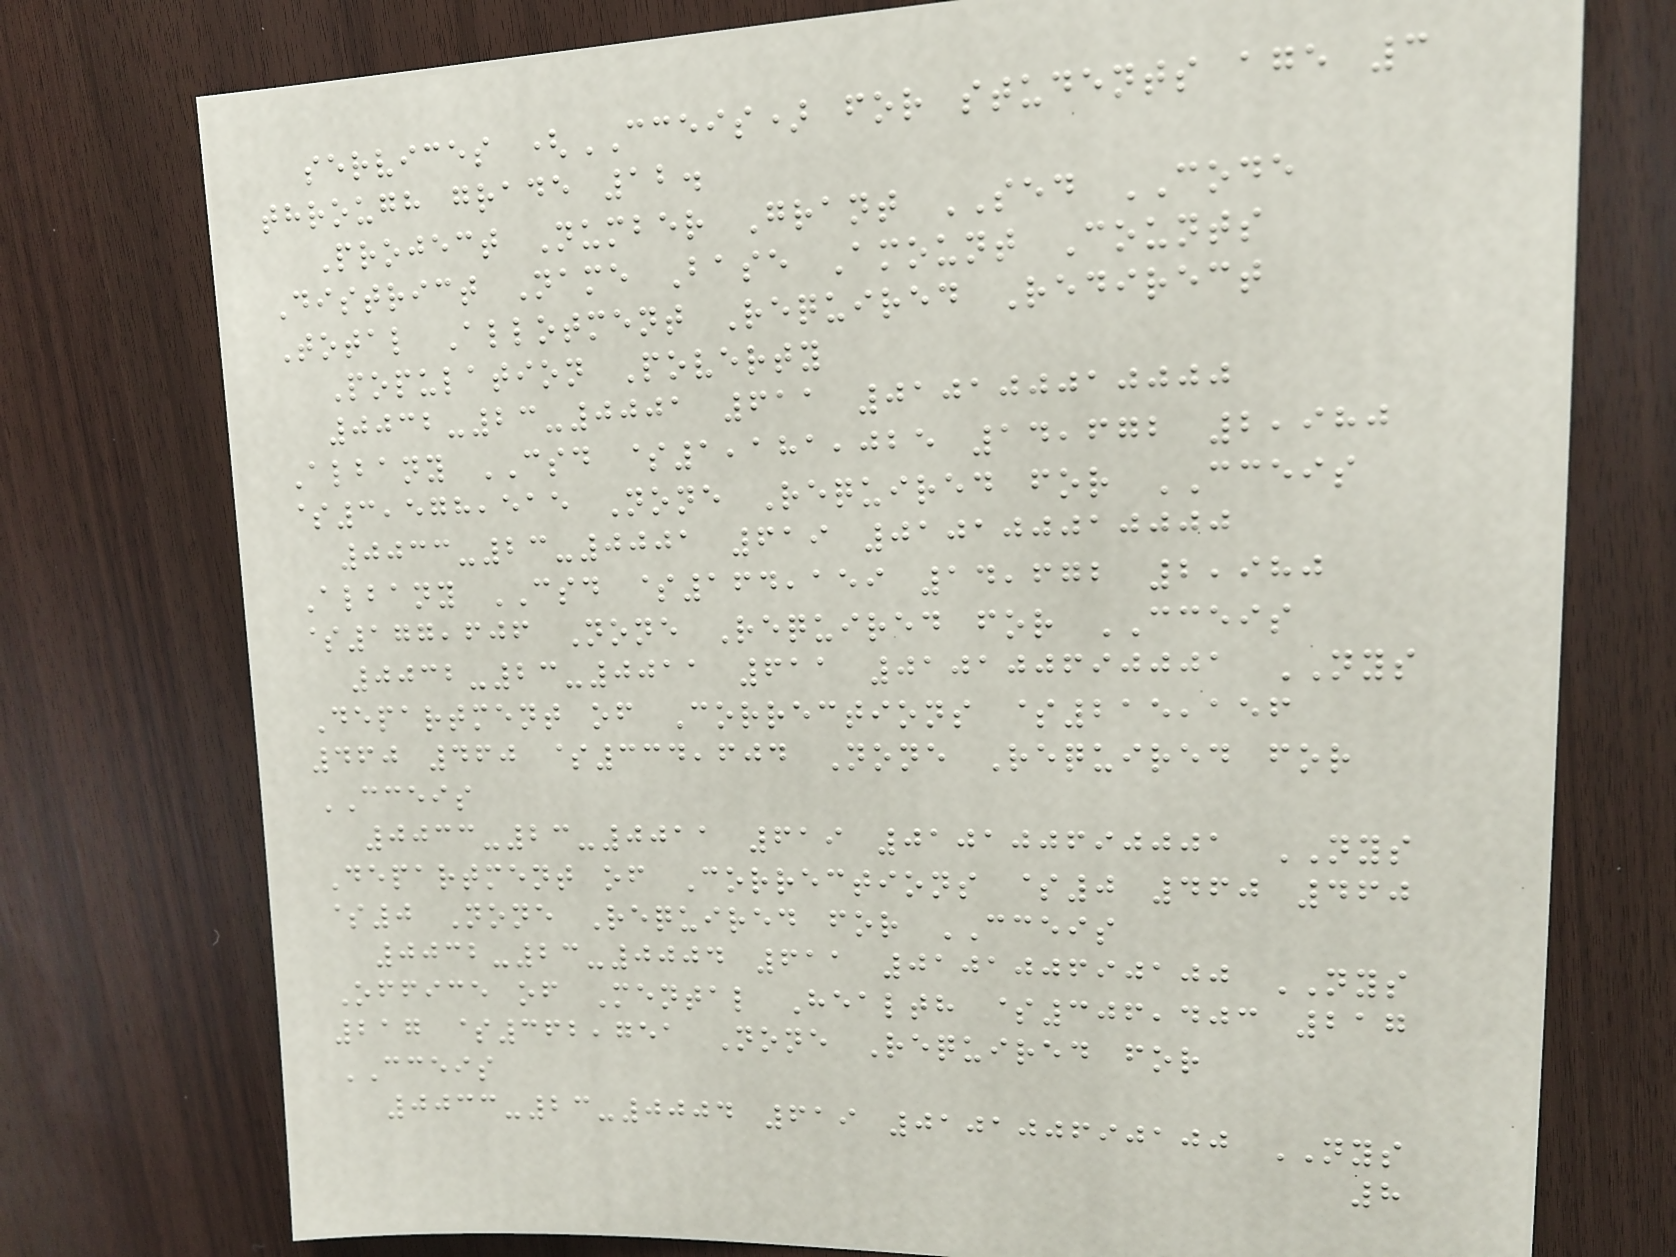services (CCEIS) for students age 3
through grade 12.
Project Number Grant SED CODE
District Name Base Amount Counts
Total Allotment Required Redirect
Population Poverty
0032-23-0001 611 010100010000
Albany CSD $1,181,025 14,672 2,980
$3,578,515 None Required for CCEIS
0033-23-0001 619 010100010000
Albany CSD $164,159 14,672 2,980
$177,606 None Required for CCEIS
0032-23-0011 611 010100690001 NYS
Department of Corrections $215,156
460 460 $334,604 None Required for
CCEIS
0033-23-0011 619 010100690001 NYS
Department of Corrections $0 460 460
$0 None Required for CCEIS
0032-23-0004 611 010100690100 NYS
Office of Mental Health $306,403 217
217 $362,751 None Required for
CCEIS
0033-23-0004 619 010100690100 NYS
8
